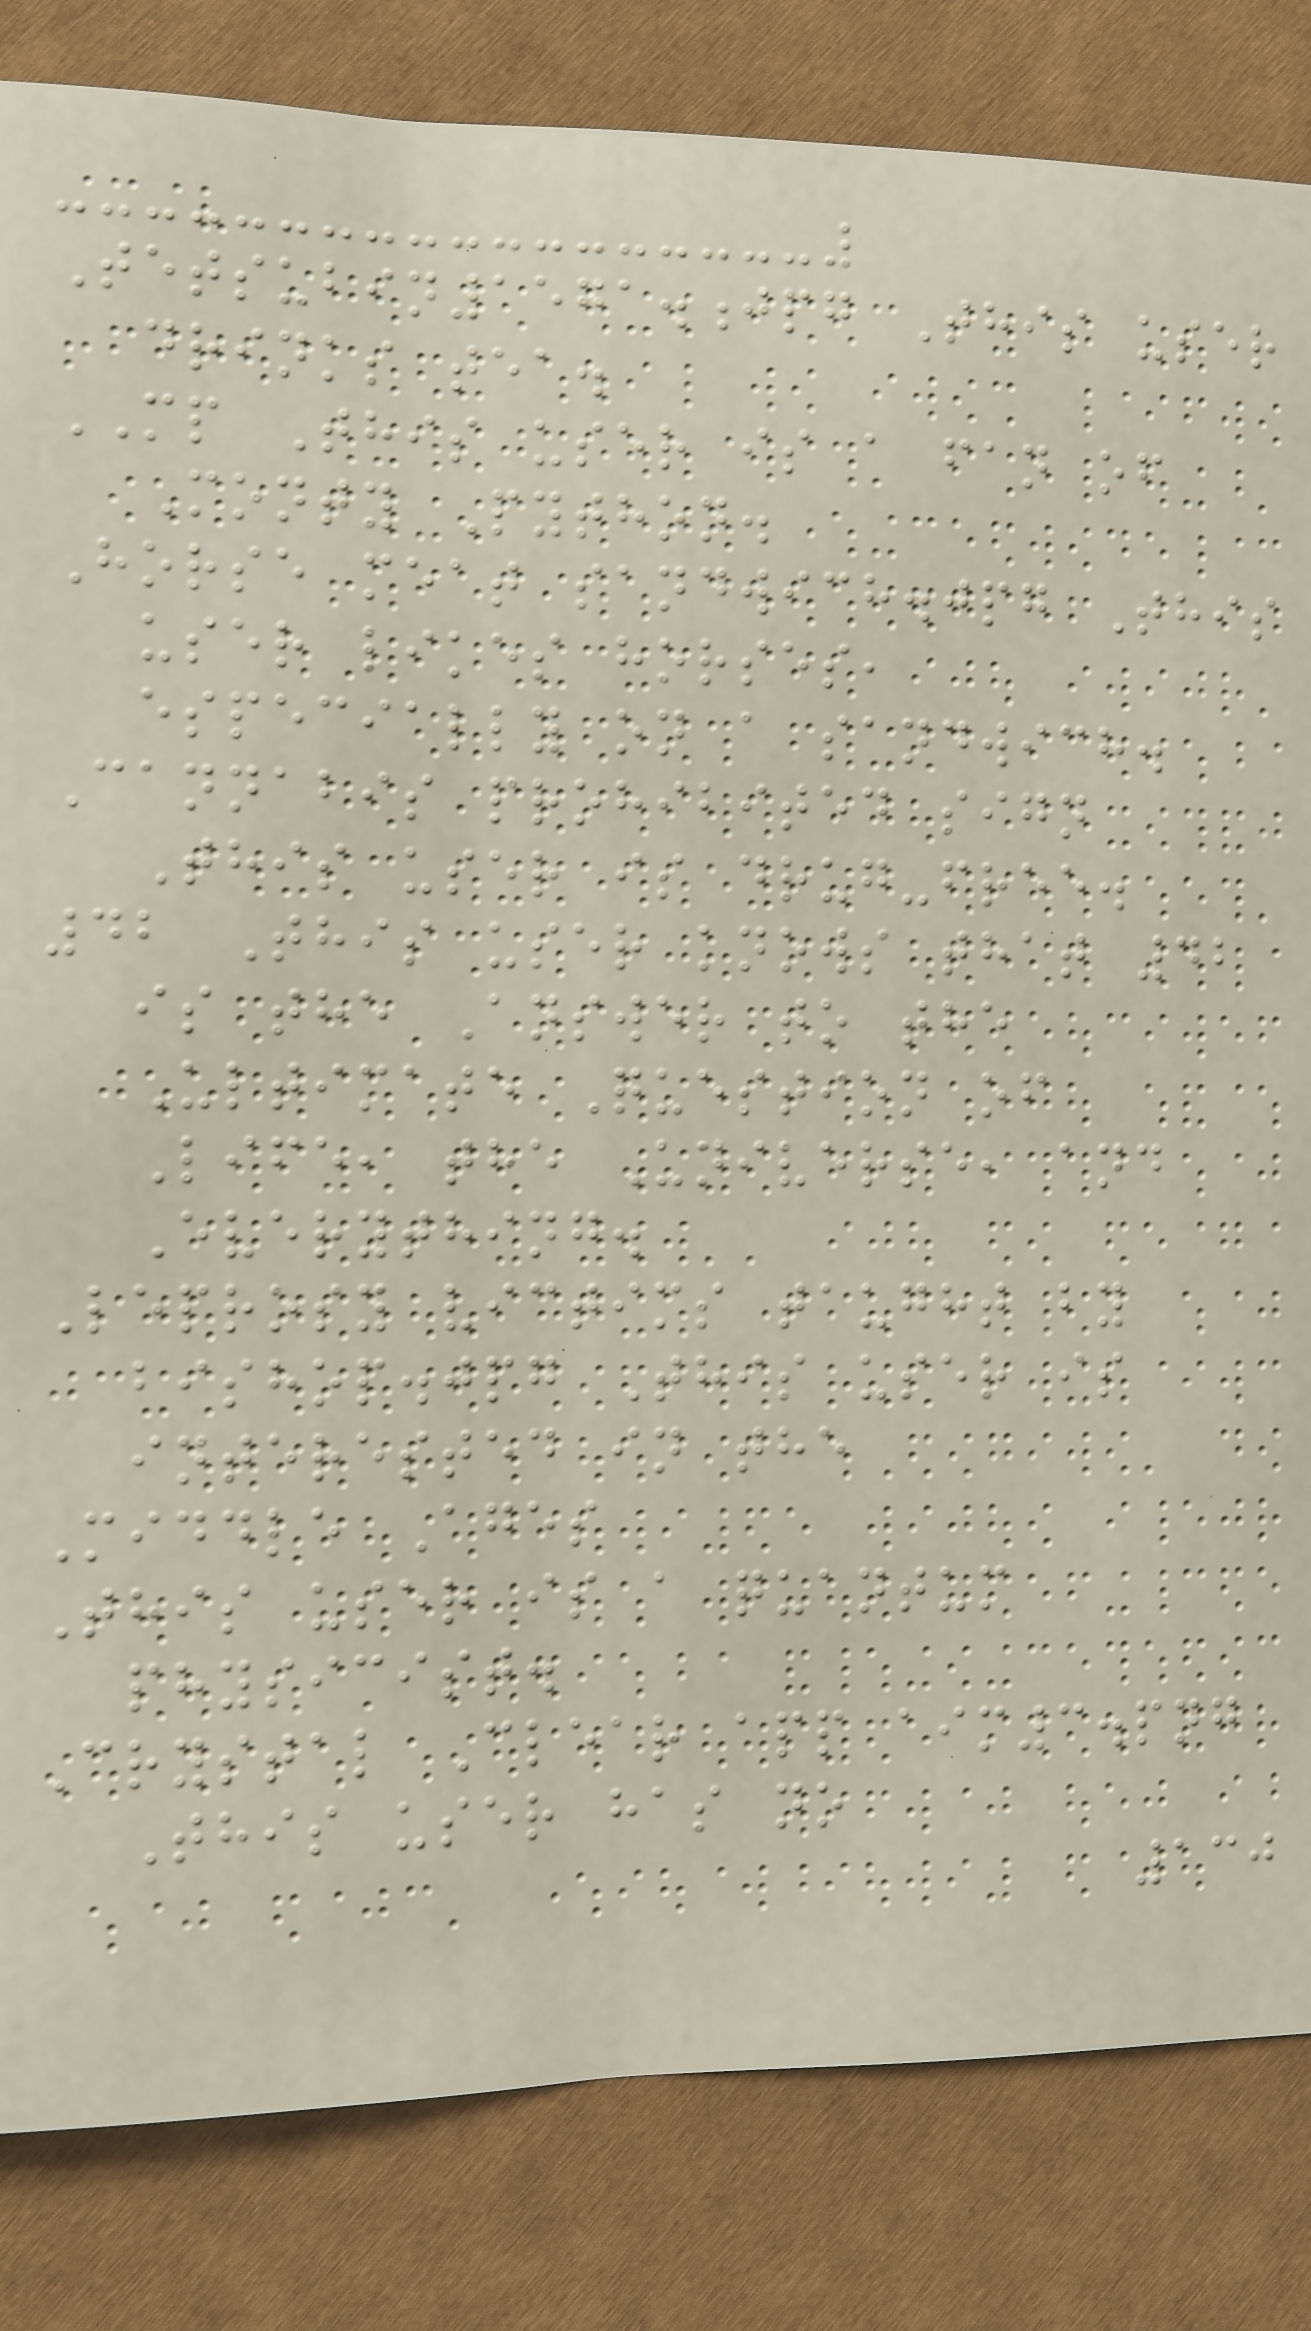Tetsubin1571.jpg This user
drinks tea.
MP This user is a fan of
Monty Python.
Horse meat sandwich.jpg This
user likes horses,
especially on a sandwich.
Cannabis prohibited sign
This user is drug-free.
42 This user knows that 42
is the Answer to the
Ultimate Question of
Life, the Universe, and
Everything.
Leprosy victims taught by
bishop.jpg This user is
interested in the
Middle Ages
This user is a quantum
physicist.
Crystal Clear app aim3.png
This user has no
130
